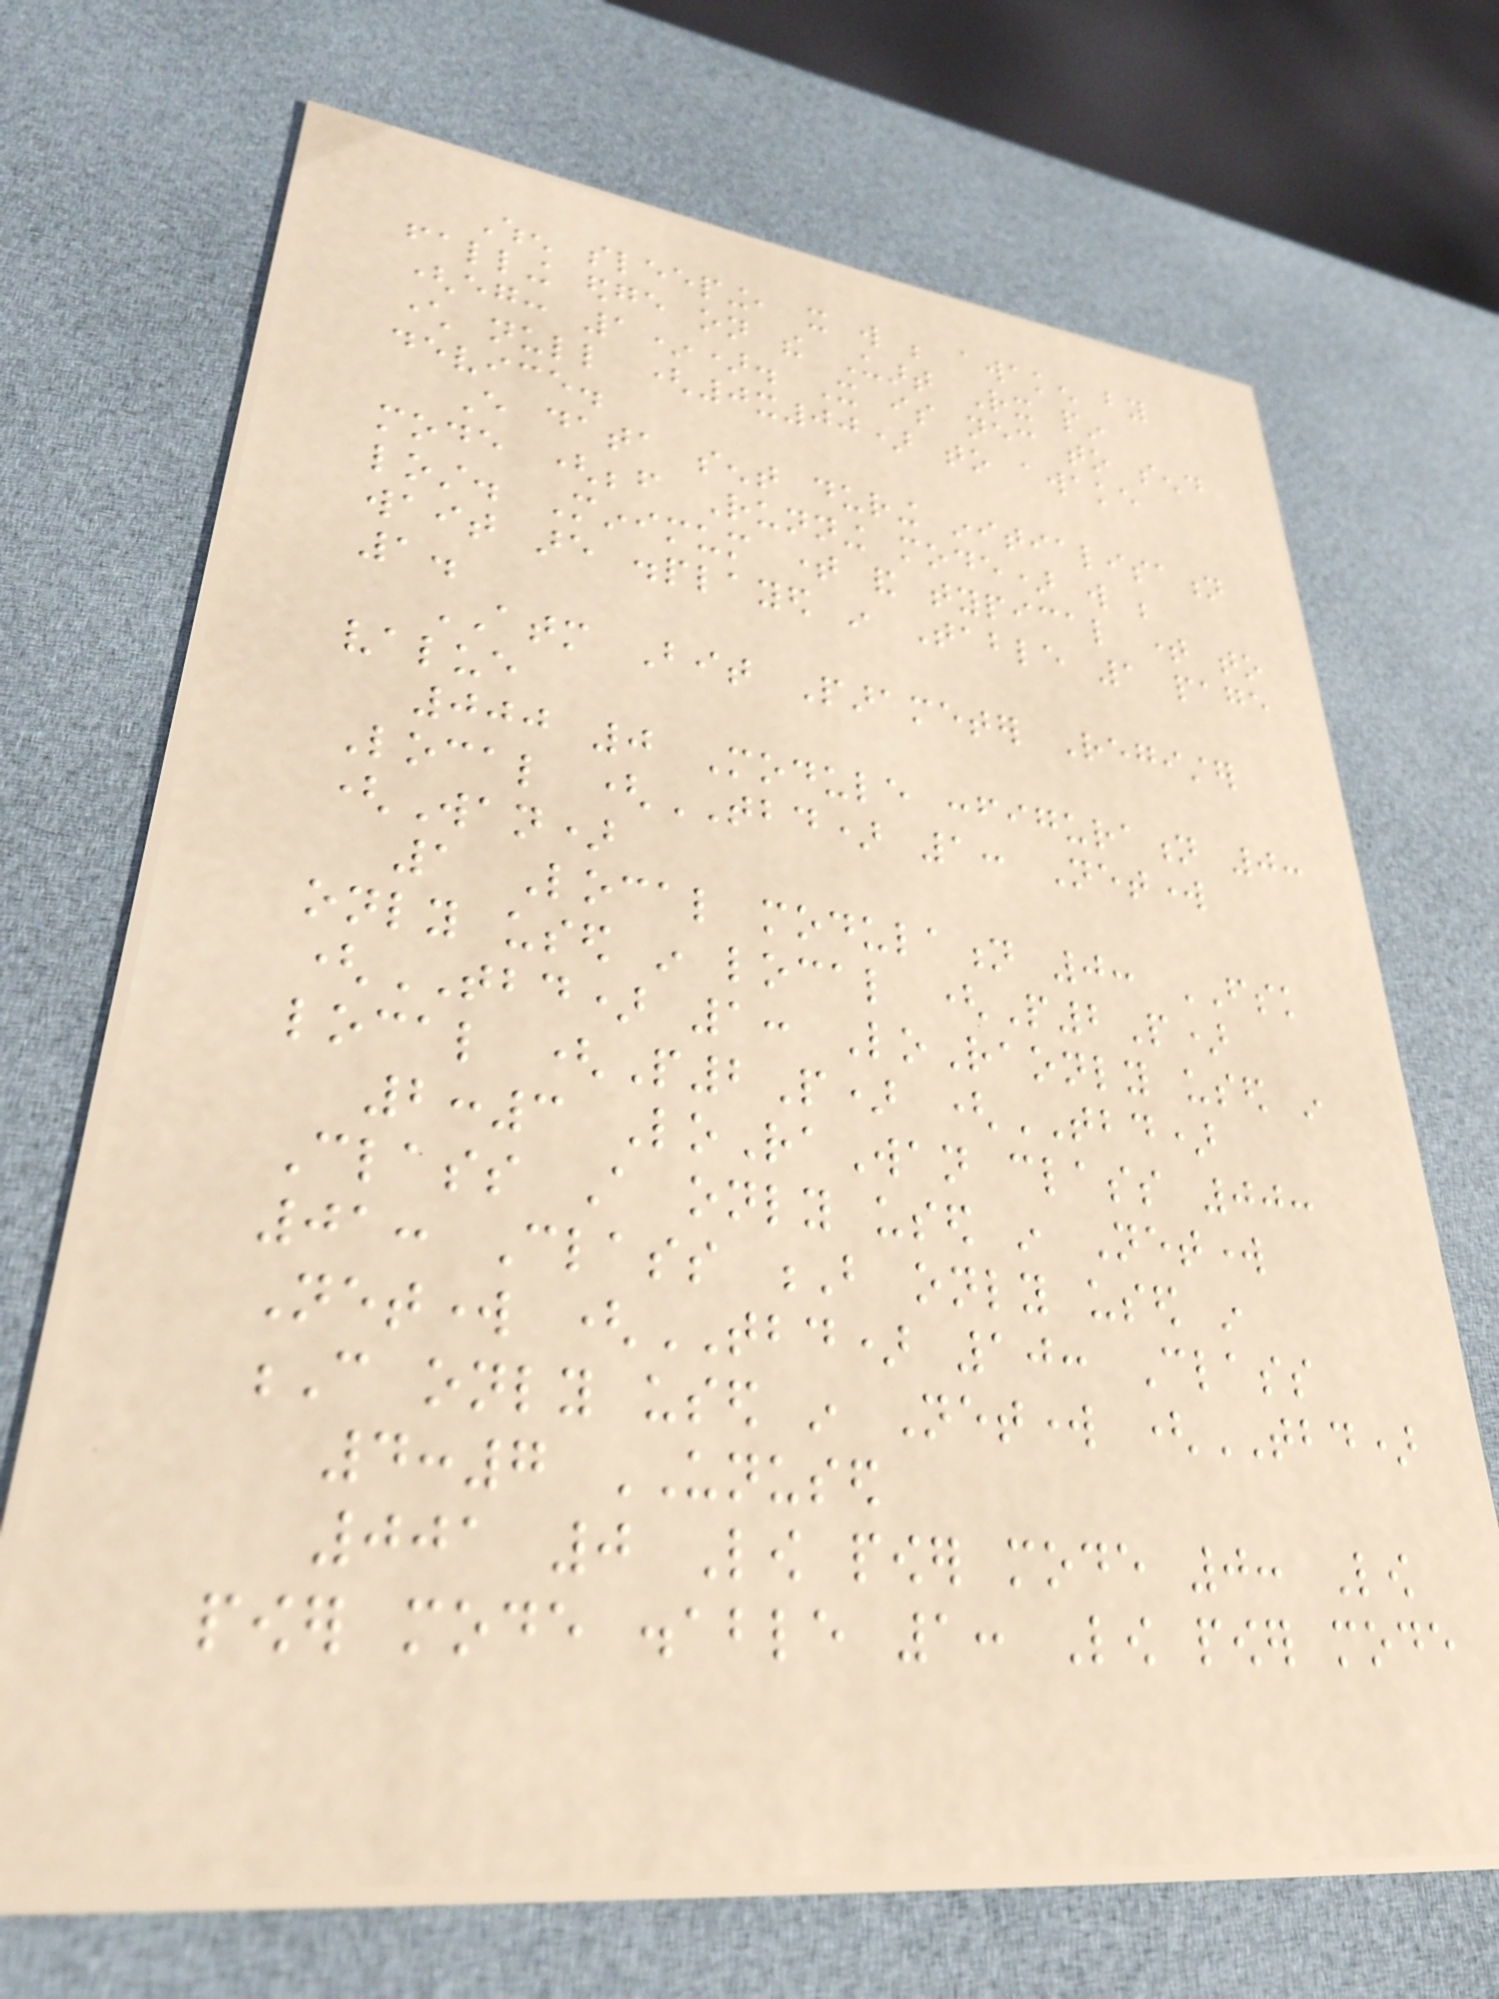When sleeping, it will be awaken by
falling edge on the Uart Rx pin
(eg: 1*). It is necessary to send
character null (0x00) to awake
device.
Every data sent during initialisation
mode (before Running mode) will be
lost. Minimum time and typical time to
wait are displayed in Table 1 page
1.
ATM Bit Parameter Register
value
000 0 Module configuration 0:
Local (TBD) 1: Network
(Wan)
1 Local modulation 0: FSK
only used in local (P2P)
(TBD) 1: LoRaonly used in
local (P2P) (TBD)
2:3 LoRaWan class 00:
Class A only used in Network
01: Class B only used in
Network (TBD) 10: Class
C only used in Network (TBD)
4:7 UNUSED
001 0 Low power mode 0: Low
power mode disable 1: Low power mode
